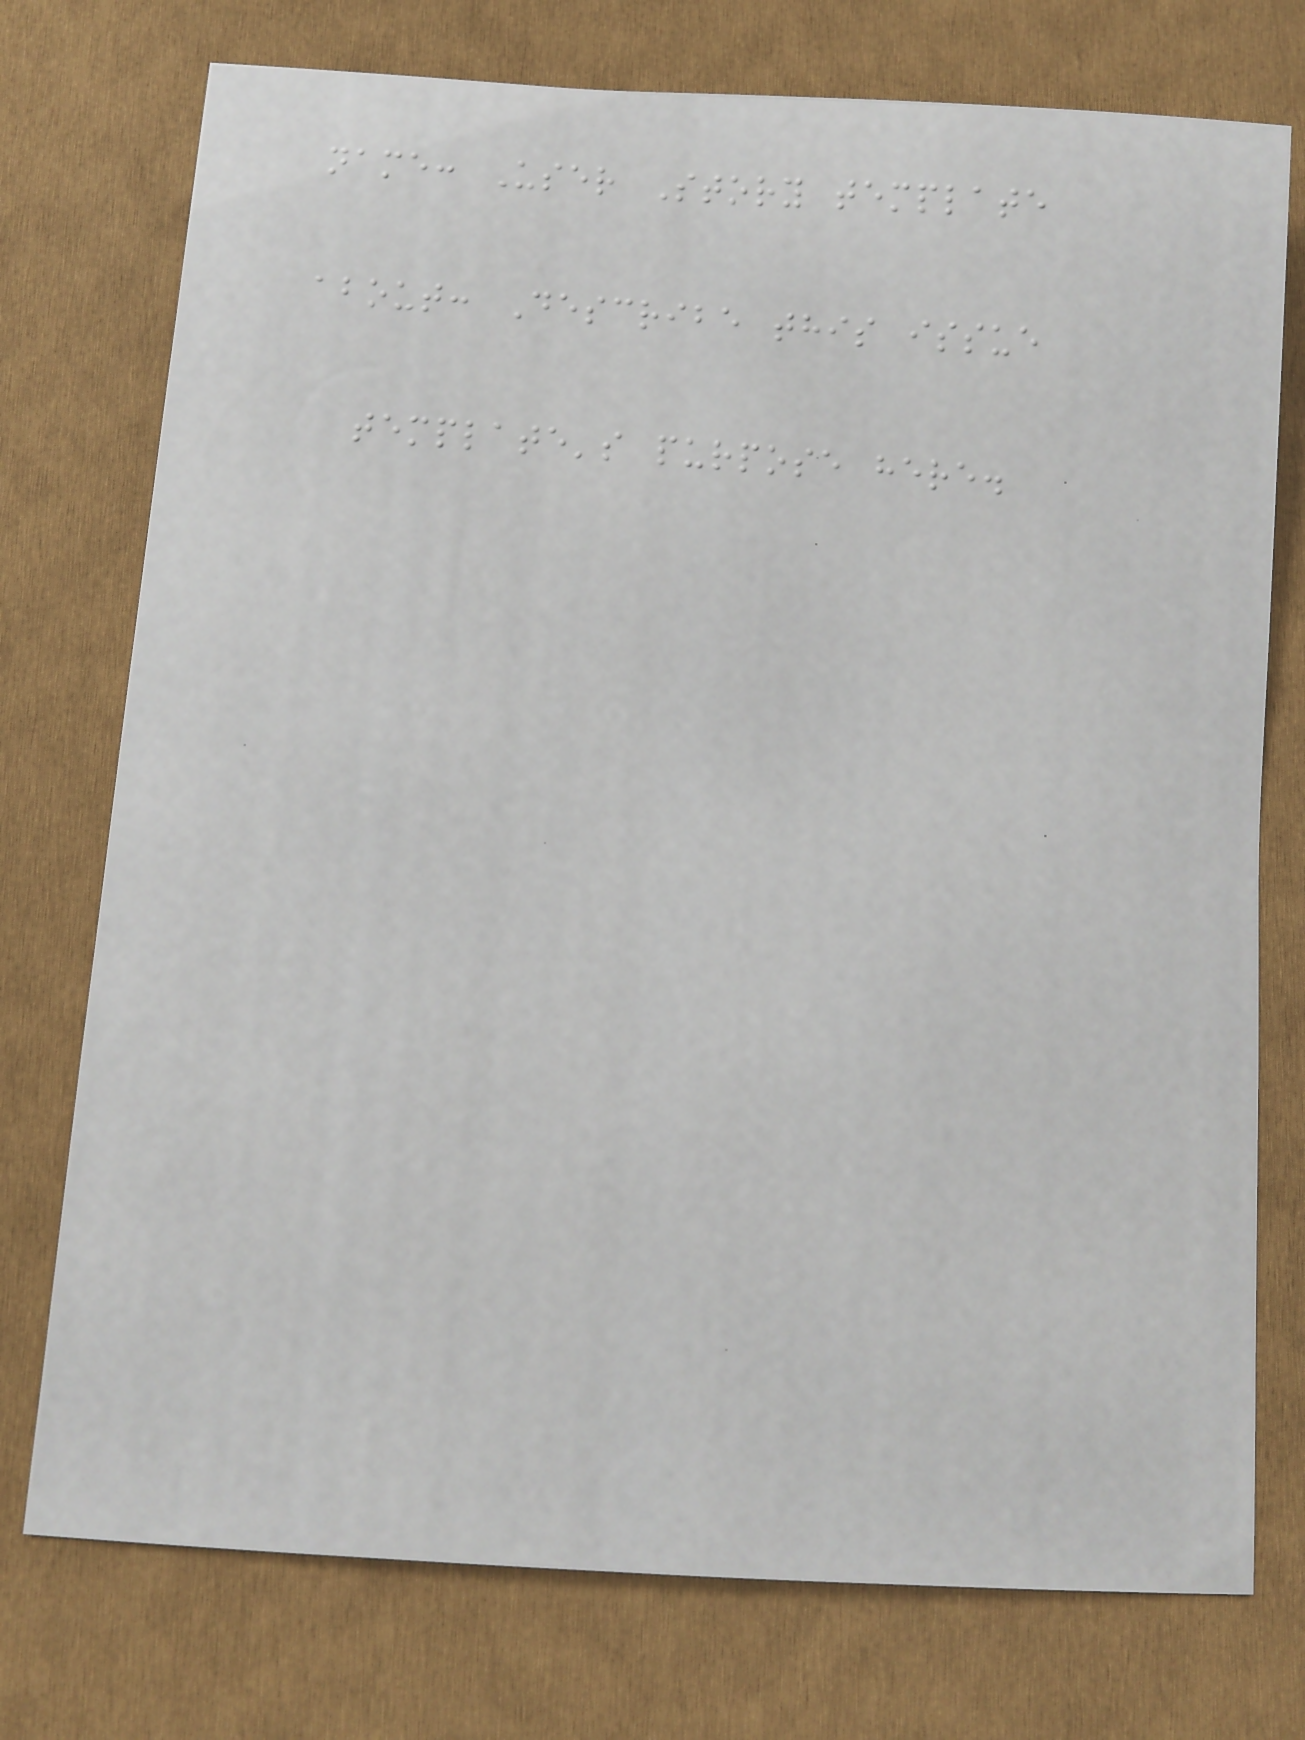name: User Story template
about: Describe this issue
template's purpose here.
